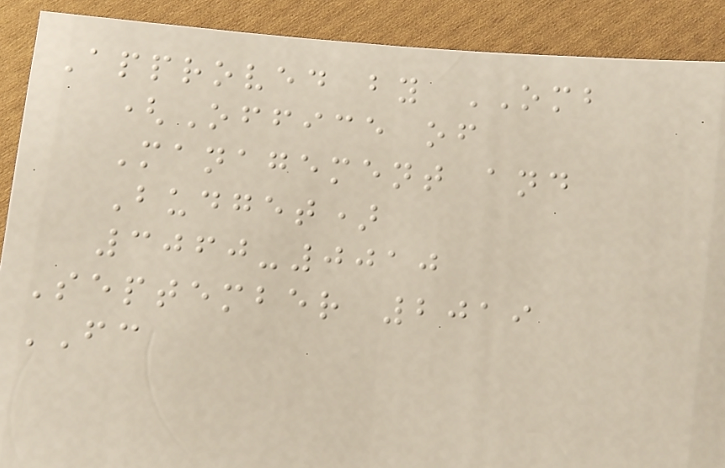Approved by OMB
(Office of
Management and
Budget)
3060-0010
September 2019
FC
